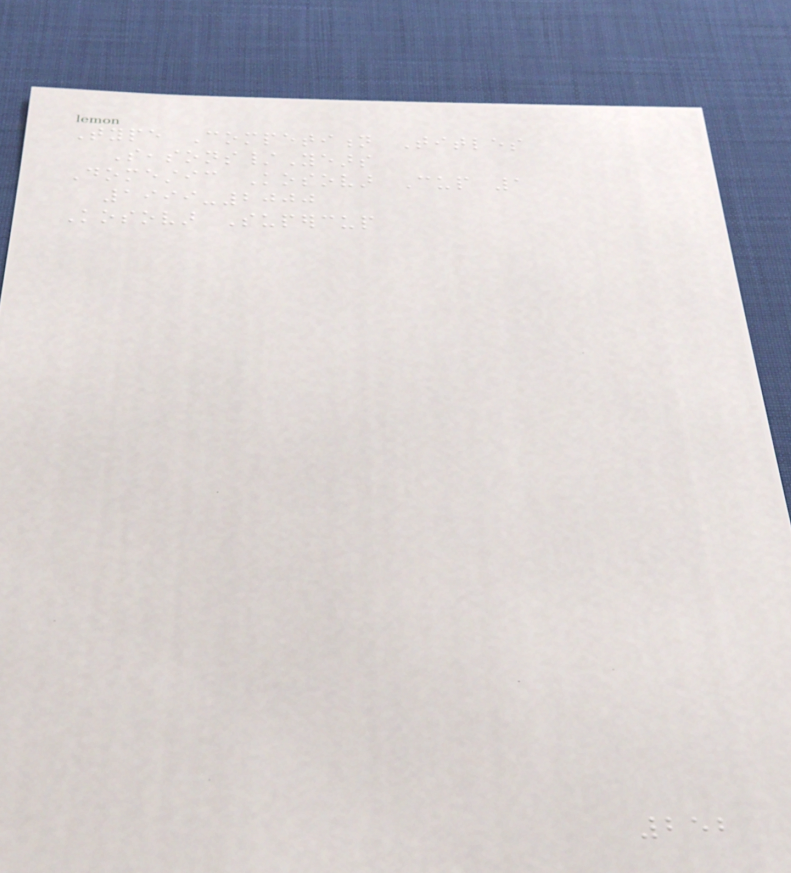Type Competition Titles
Seasons/Years
Domestic Kosovar Cup 1
1999-2000
Kosovar Supercup
252
